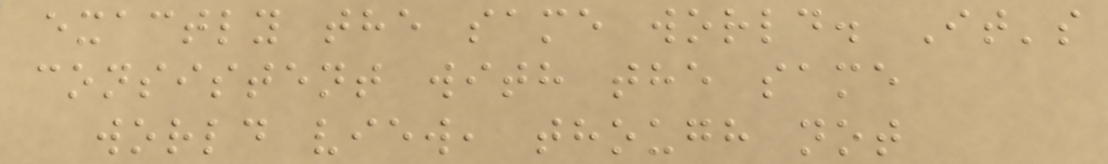exactly the same world. It's
consistent with the same
world view, though not
